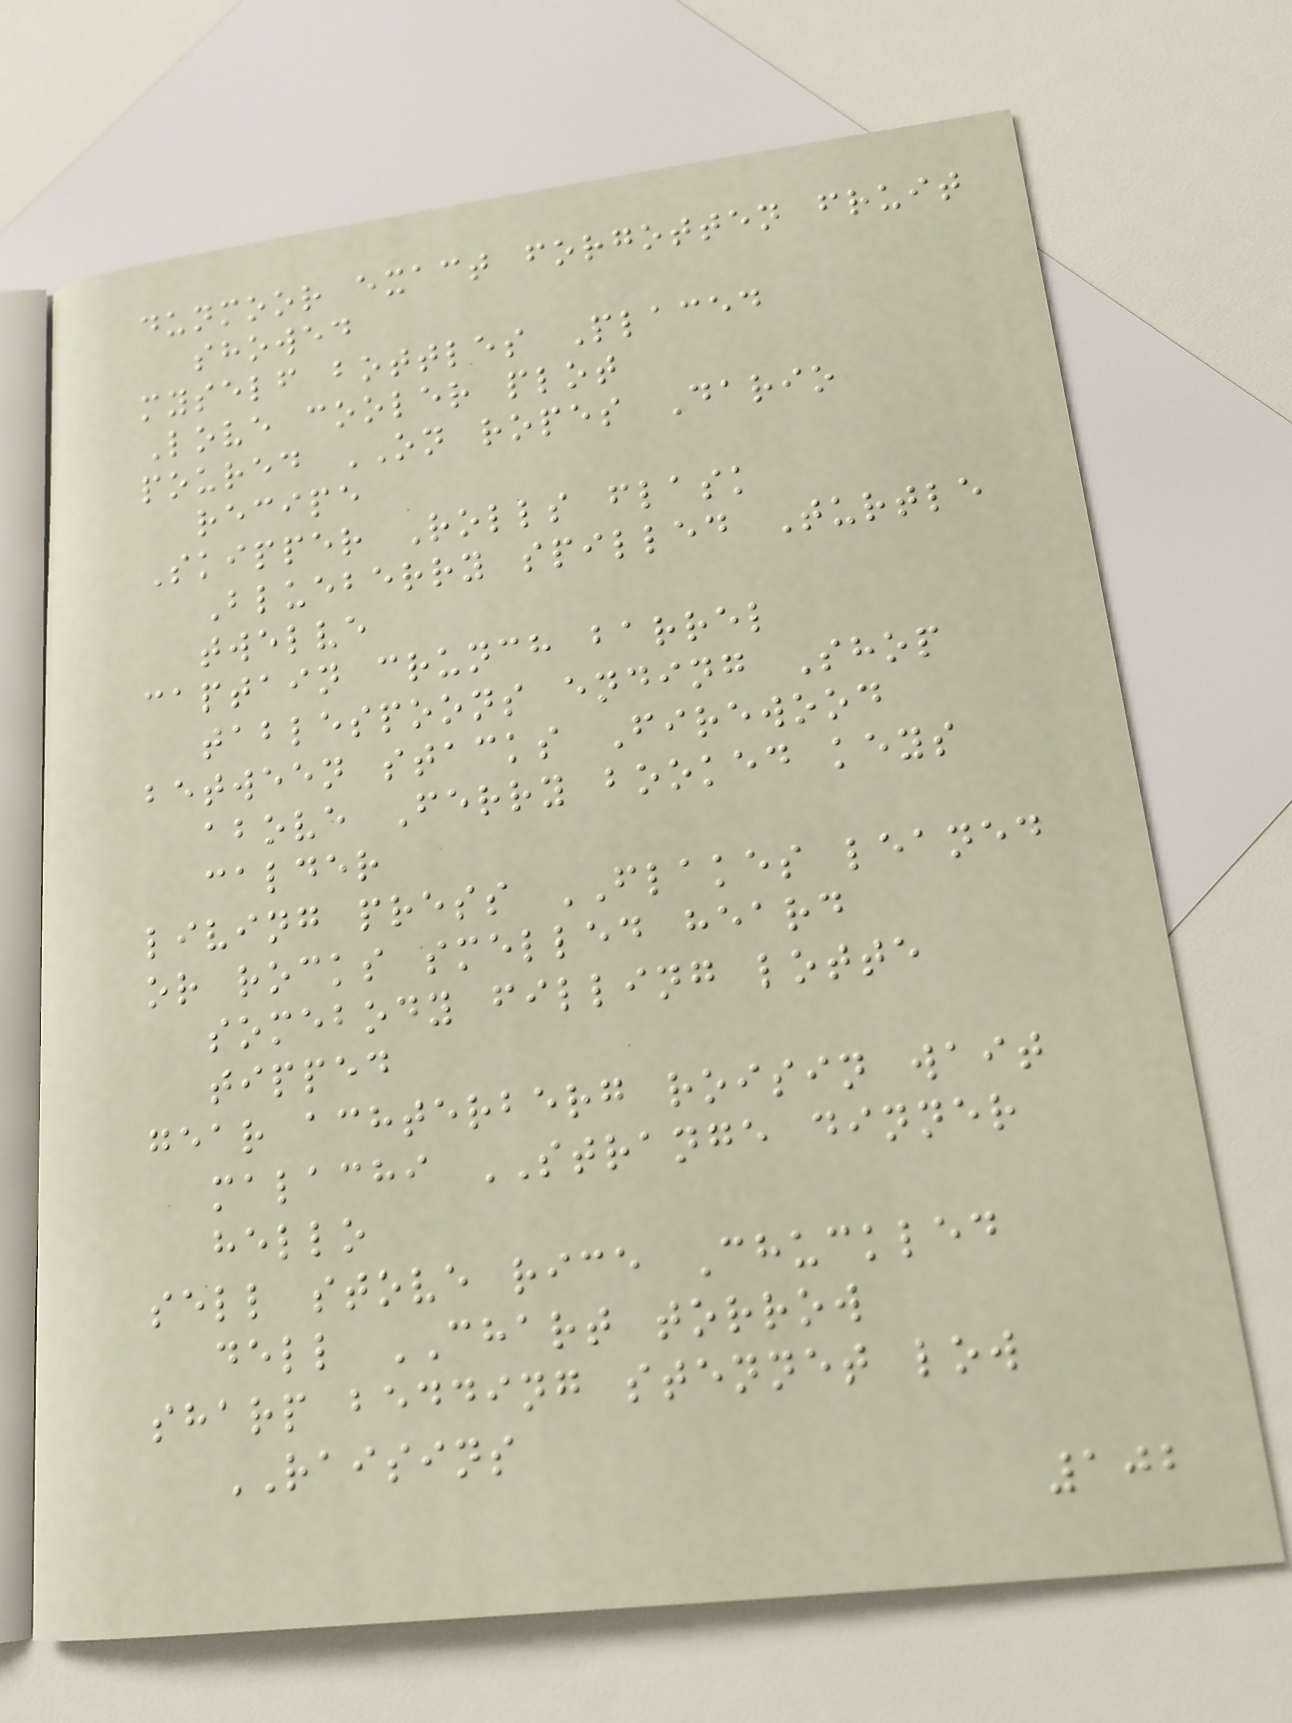dunmoor exact forgotten fruit
showed
myself bottles Placed
Love cooler plot
poured ON ropes Dario
recipe
Skipper Rolls flask
Blueberry spilled Turtle
twelve
captain crunch barrel
tablespoons ending Shop
between stacks Firewood
above Ferry booked keys
calder
living press FLAKES leaned
or rocks smelled heard
somebody filling lotte
tipped
gear achterberg roisin wait
malachi STRANGE dinner
hello
sell stove rice Chuckled
dell CHART torrow
sharp bedding stennet low
RAISINS
102
